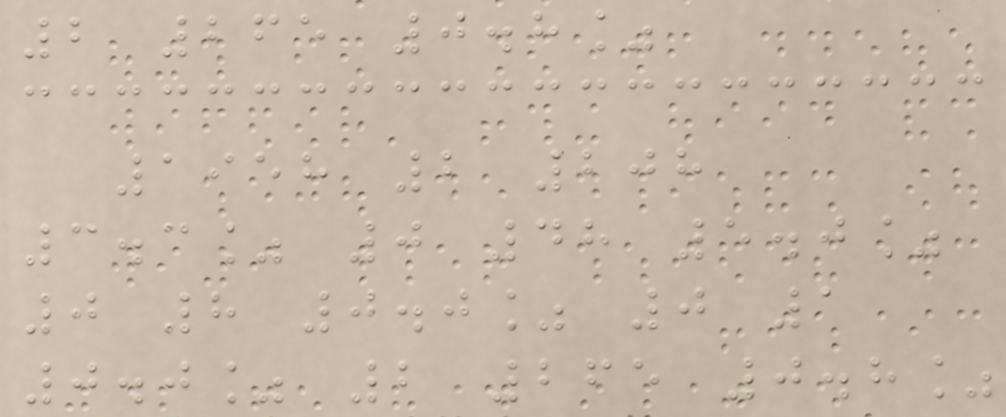2 265 0.8%
1958 2 208
3.3% 0 48 5.0%
0 8 0.0% 0 1
0.0% 2 265 0.8%
